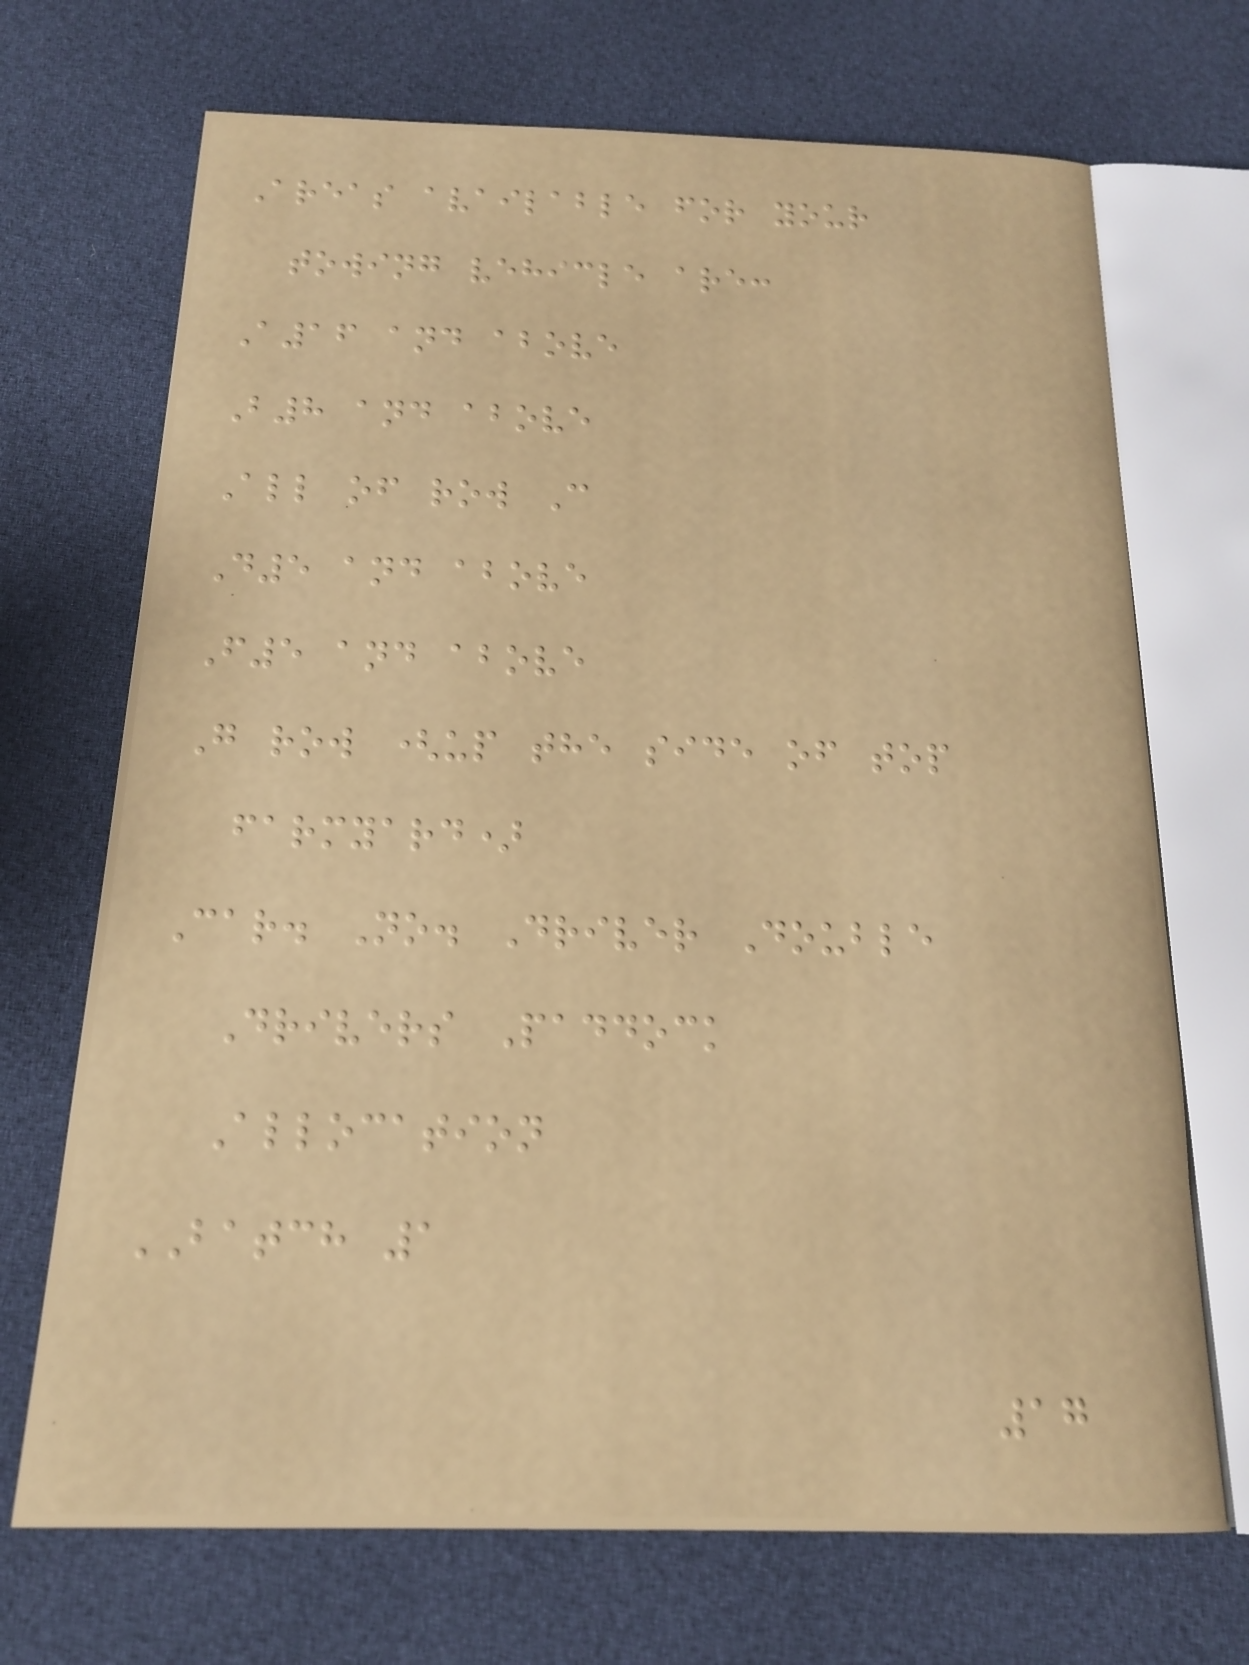Areas available for your
towing vehicle are:
A16 and above
B8 and above
All of row C
D5 and above
F5 and above
G row (up the side of top
farmyard)
Car. No. Driver Double
Drivers Paddock
Allocation
BATCH 1
17
